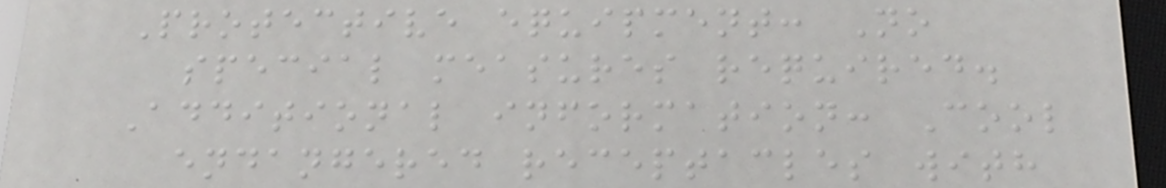Protective equipment: No
special measures required.
Additional information: Cool
endangered receptacles with
